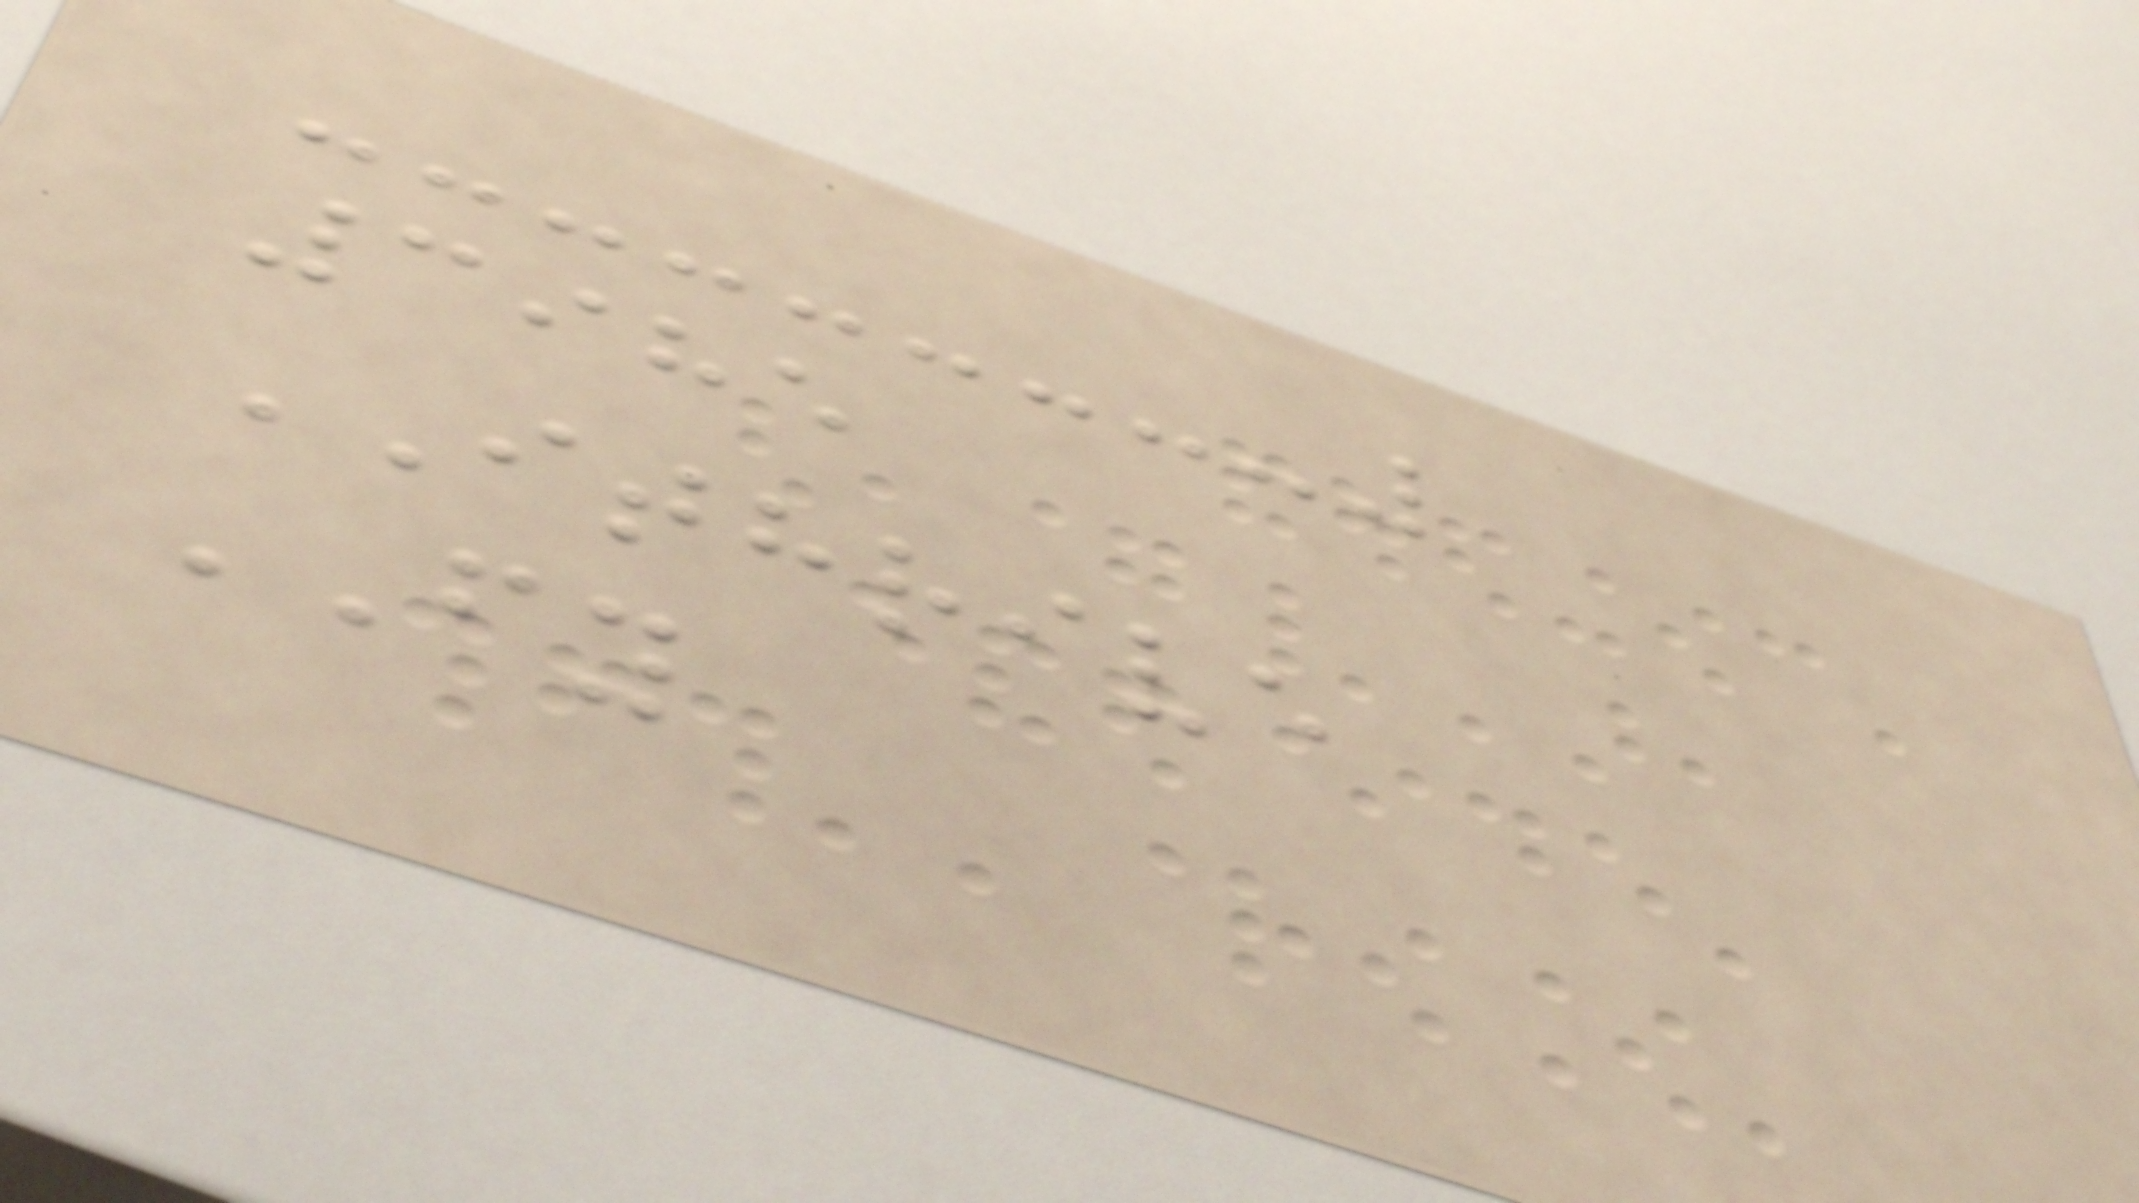3985
ITHRIVE
FY
